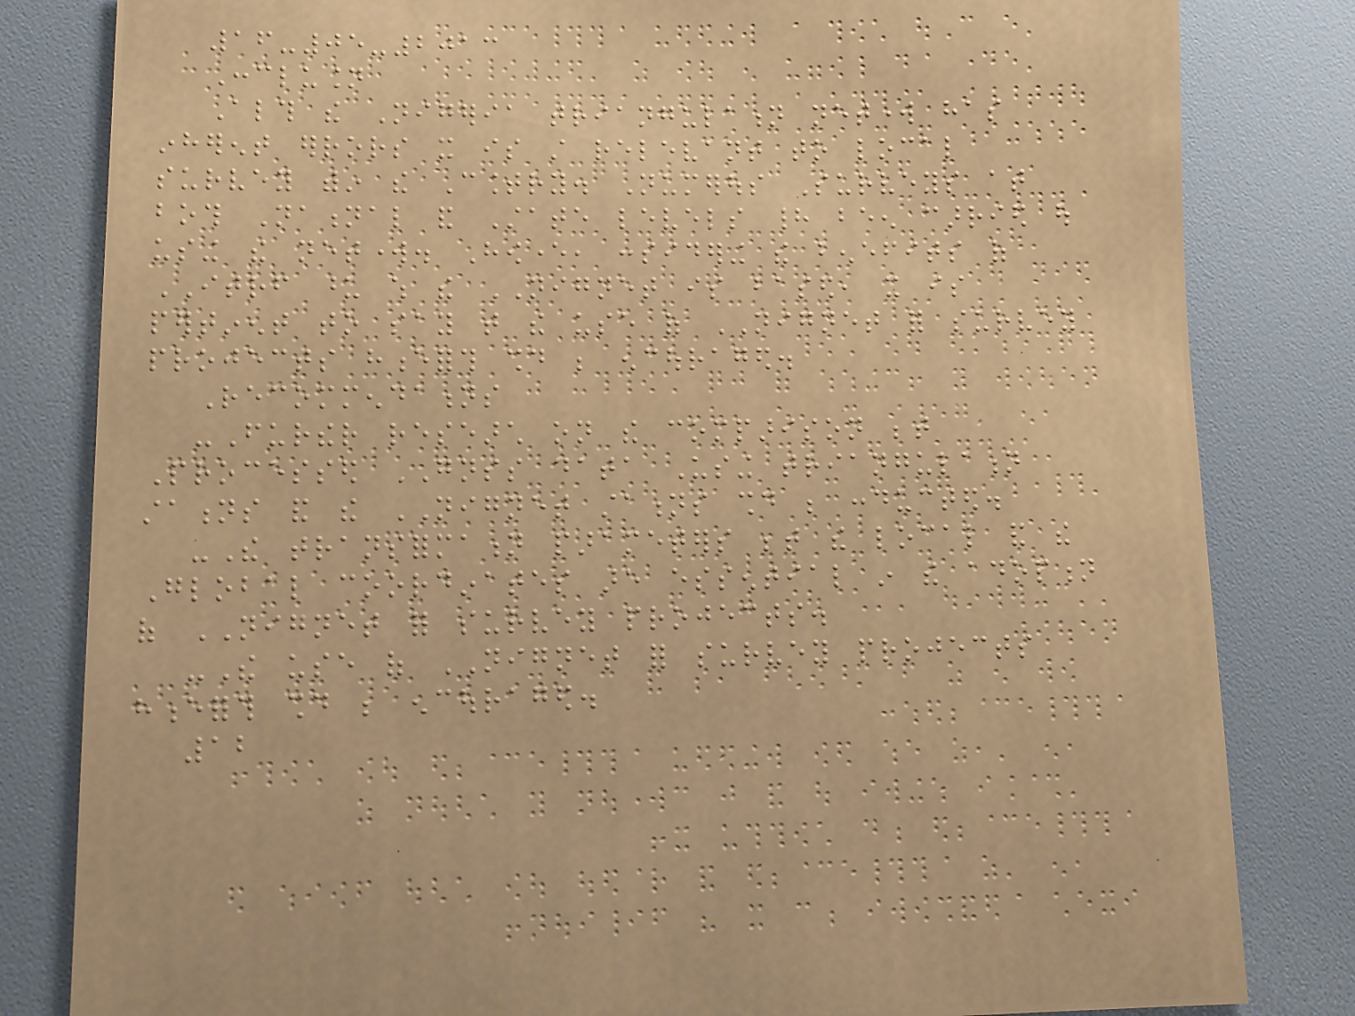16-05-2013
Conclusion
Although the Nigeria triangulation network has
inherent errors it is still relevant to local
survey within the Country. Numerous Surveys at
both National and State levels had been carried out
using the network. However, considering the benefits of
ITRF upon which the NIGNET is based, it is
pertinent to say that the use of NIGNET for survey
projects henceforth should be encouraged.
Recommendations
-Further research on the comparison between
Processed GNSS data Using triangulation
stations and the NIGNET stations should be conducted.
-The transformation parameters between the local and the
Global coordinates are essential in the adoption
of NIGNET for survey projects.
-The use of NIGNET for survey projects
henceforth should be encouraged.
12
